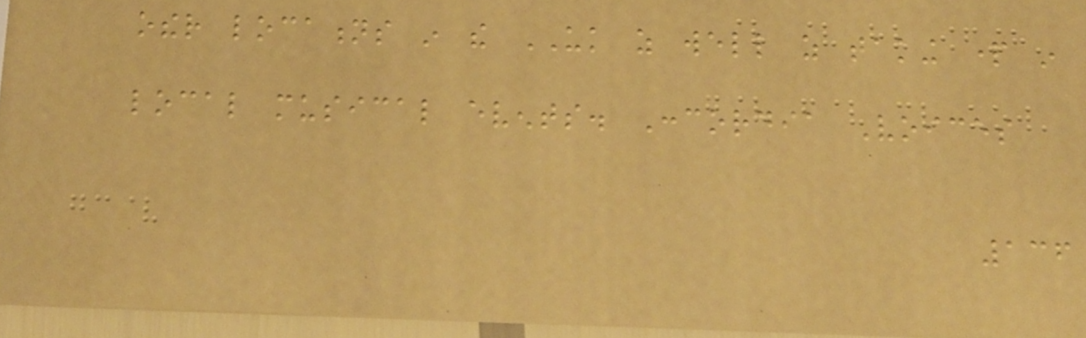other locations in the UK as well as taking part in
local musical events. Concordia Voices
136
